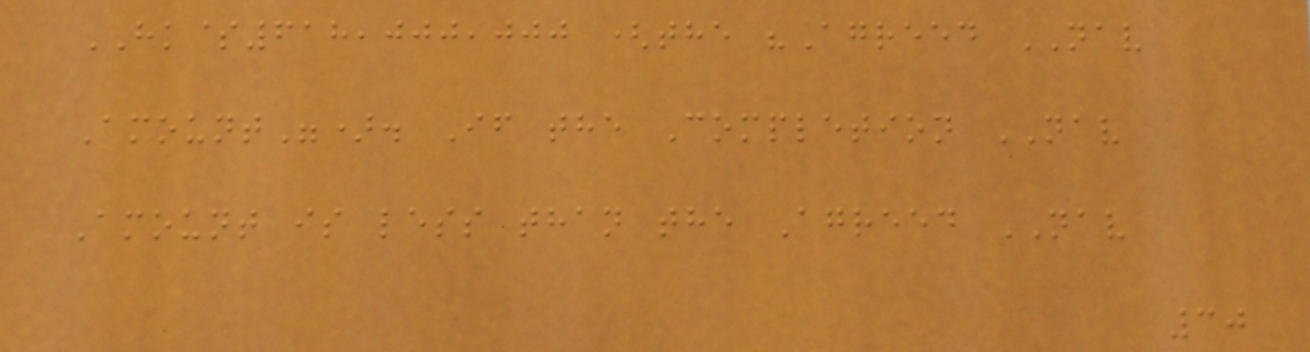HK$618,000,000 (the "Agreed NAV
Amount"). If the Completion NAV
Amount is less than the Agreed NAV
30
